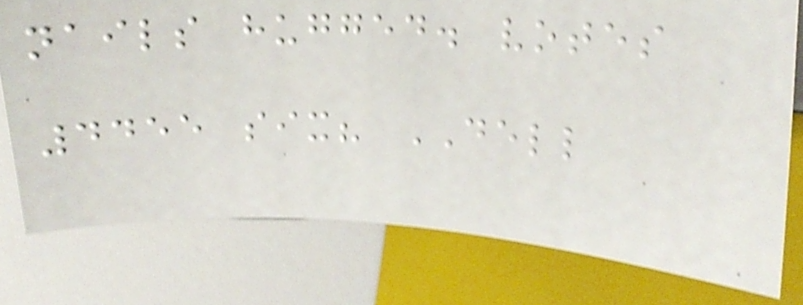nails hugged. votes
4455 six? DELL
